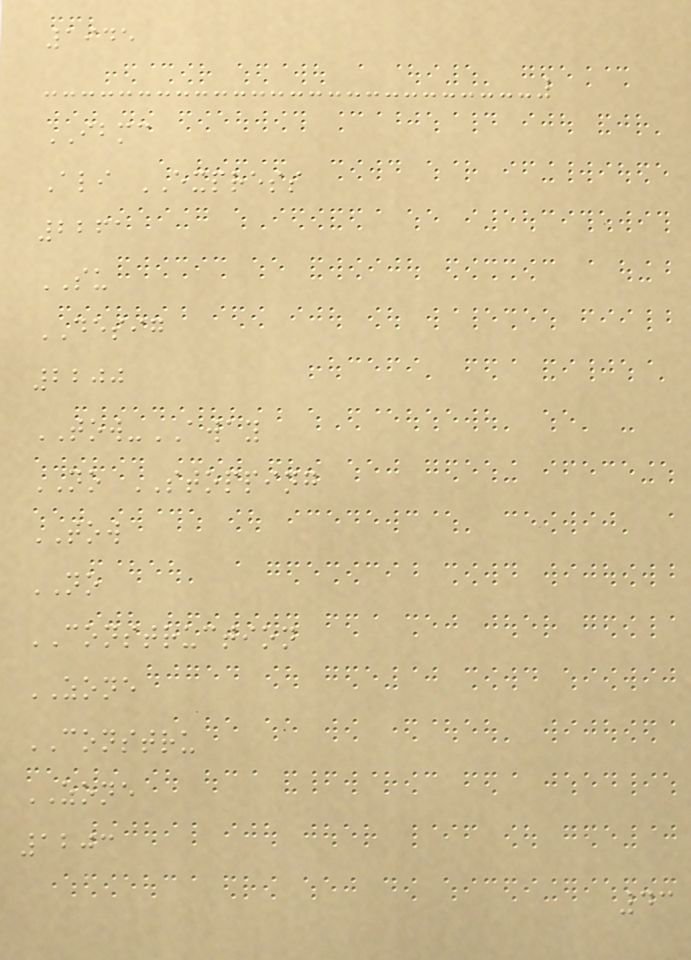1945
IBMC
Ali EXPRESS
2261
SU
DESIG
2200
TOW-AWAY
NO STOPPING
TOW
NO
CONSTRUCTION
ZONE
CONSTRU
ZONE
1203
43
